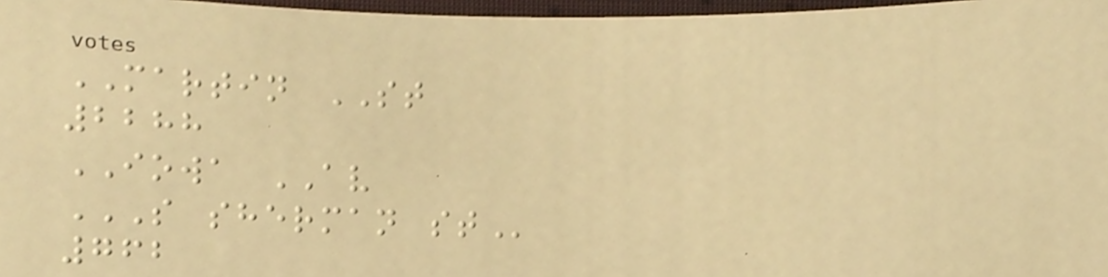MARTIN ST
2288
IOWA AV
S SHERMAN ST
762
